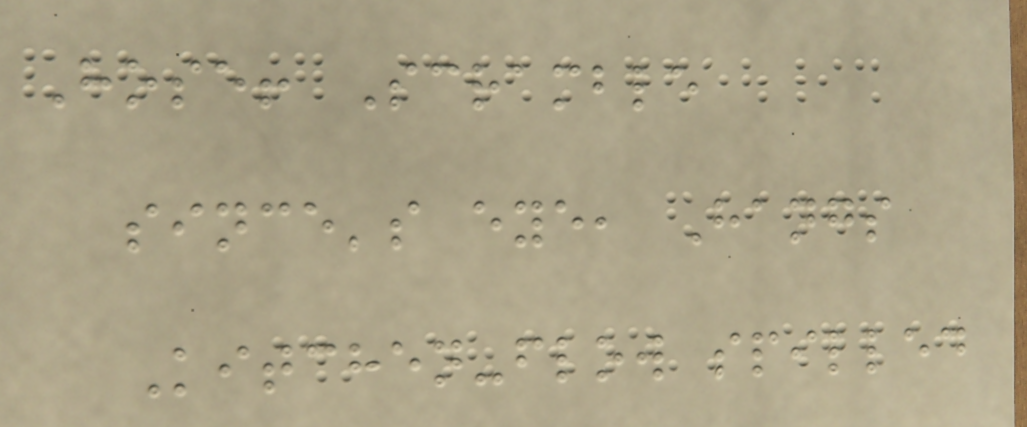Hose! Scramble
since's eye, Hangs
Kitchen-flow spilled
